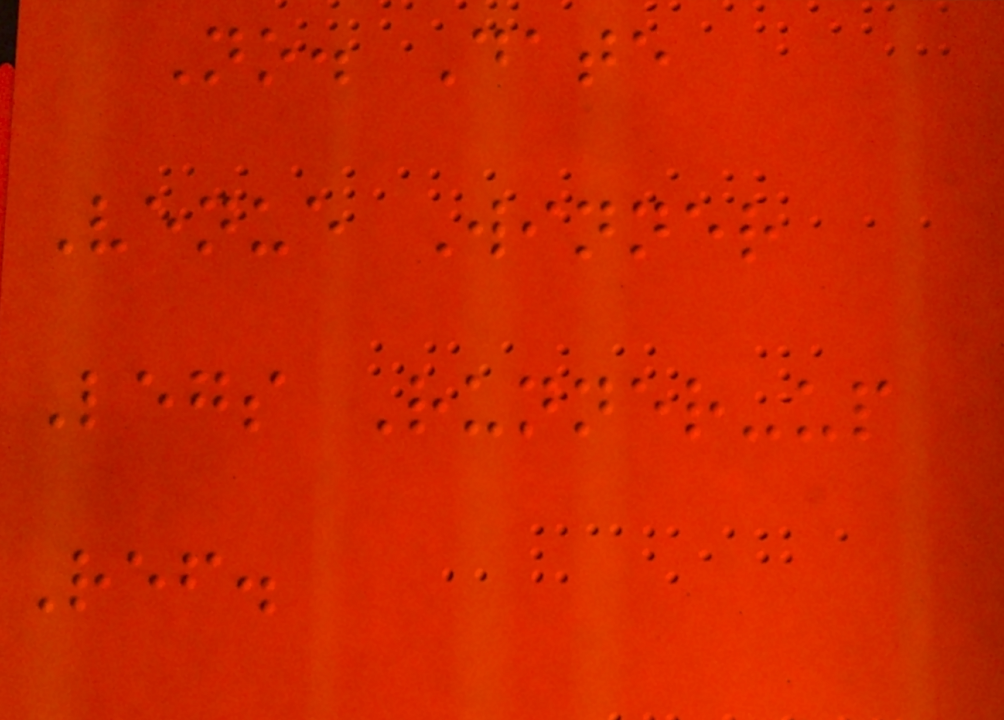No. Date
Venue Winner
Legs Runner-up
Ref.
